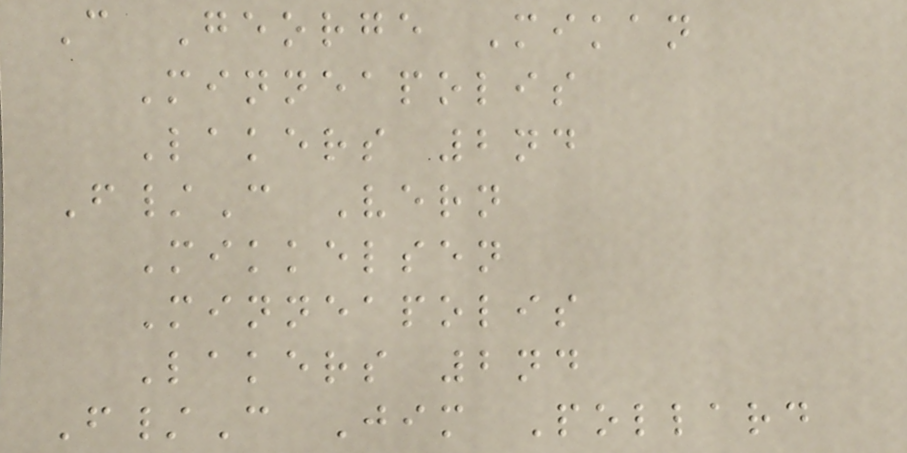C George Mikan
Minneapolis
Lakers 2nd
F/C Vern
Mikkelsen
Minneapolis
Lakers 2nd
F/C Jim Pollard
